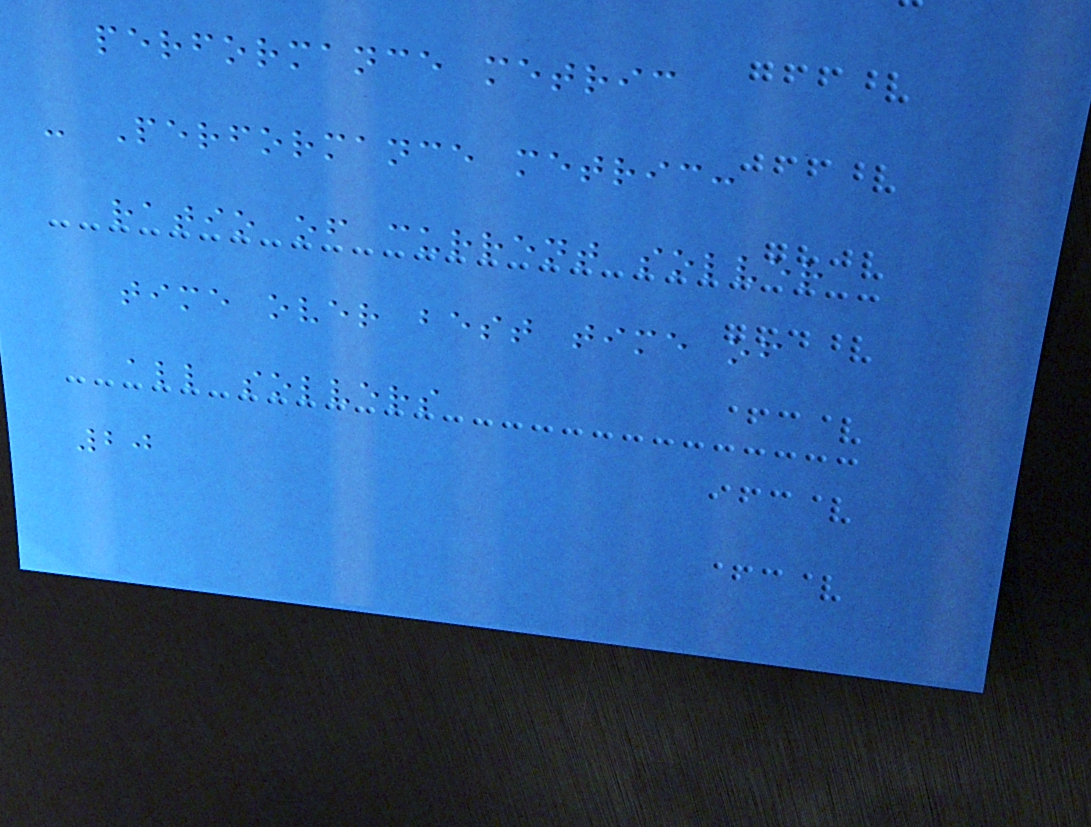performance metric
- Performance metric:
ratio of current solver
time over best time of
all solvers
20
